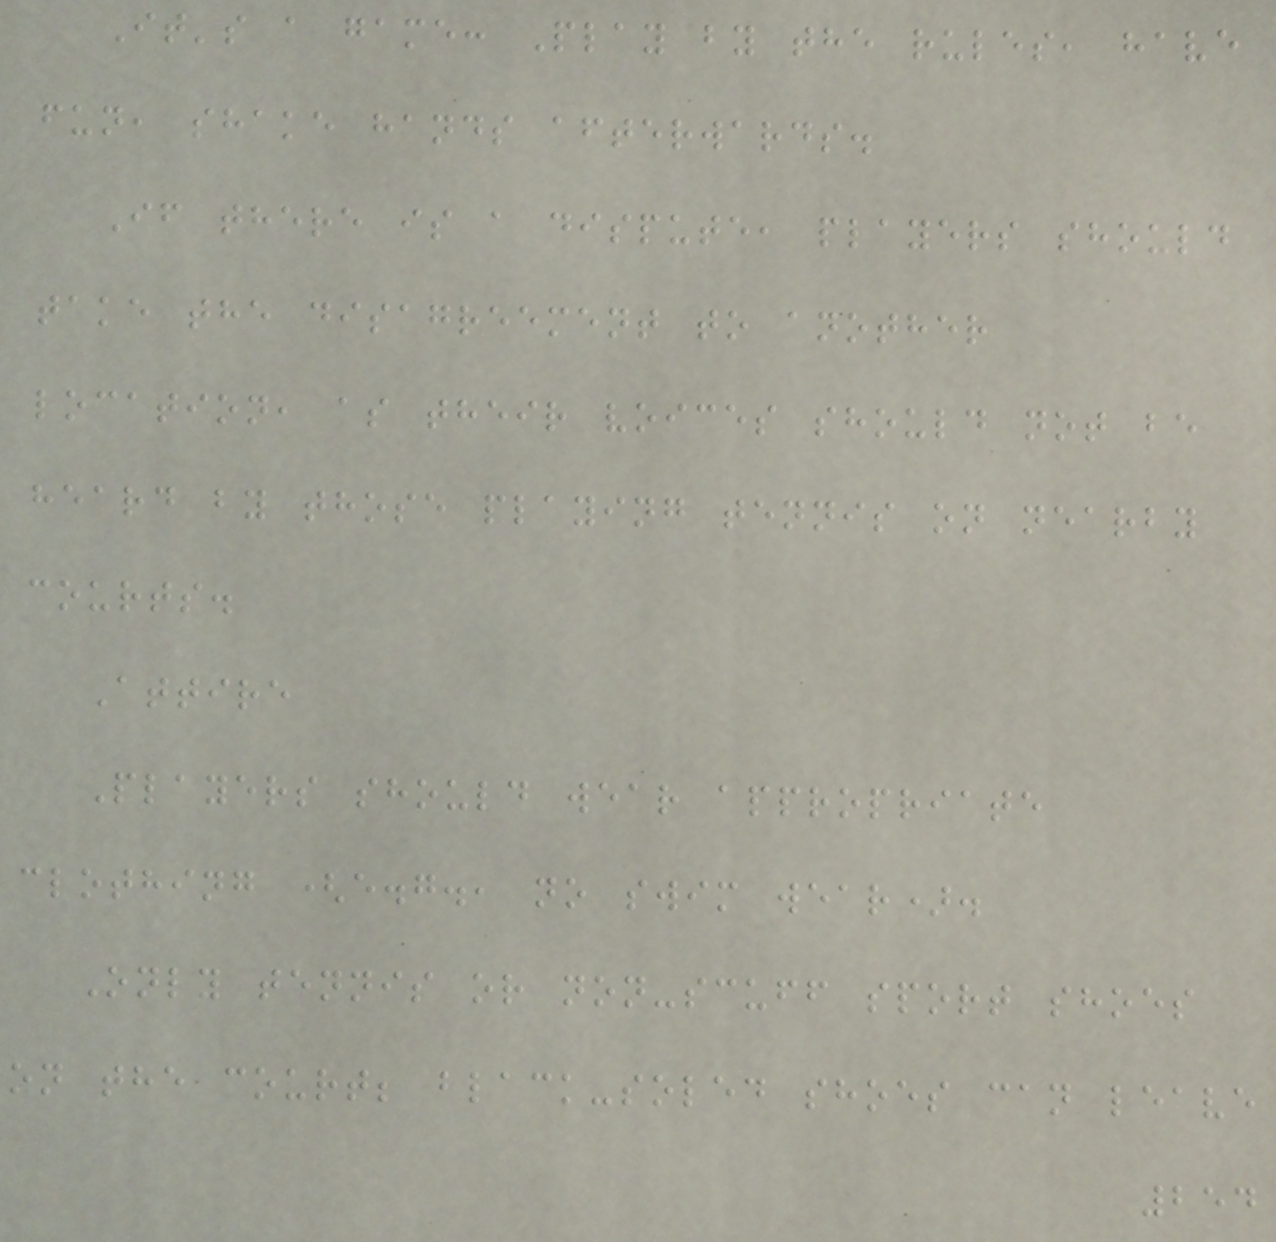It's a game: Play by the rules, have
fun, shake hands afterwards.
If there is a dispute, players should
take the disagreement to another
location, as their voices should not be
heard by those playing tennis on nearby
courts.
Attire
Players should wear appropriate
clothing (e.g., no swim wear).
Only tennis or non-scuff sport shoes
on the court; black-soled shoes can leave
254
